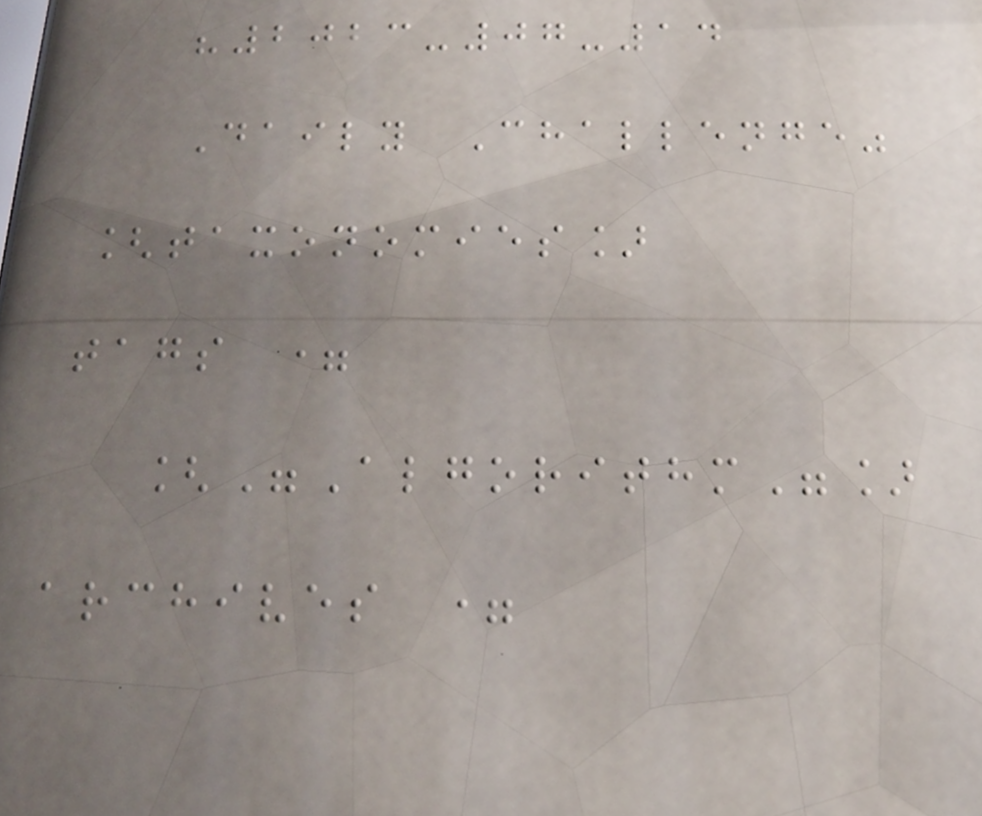"2023-07-14
Daily Challenge"
[taxonomies]
tags =
["Algorithm"]
archives =
